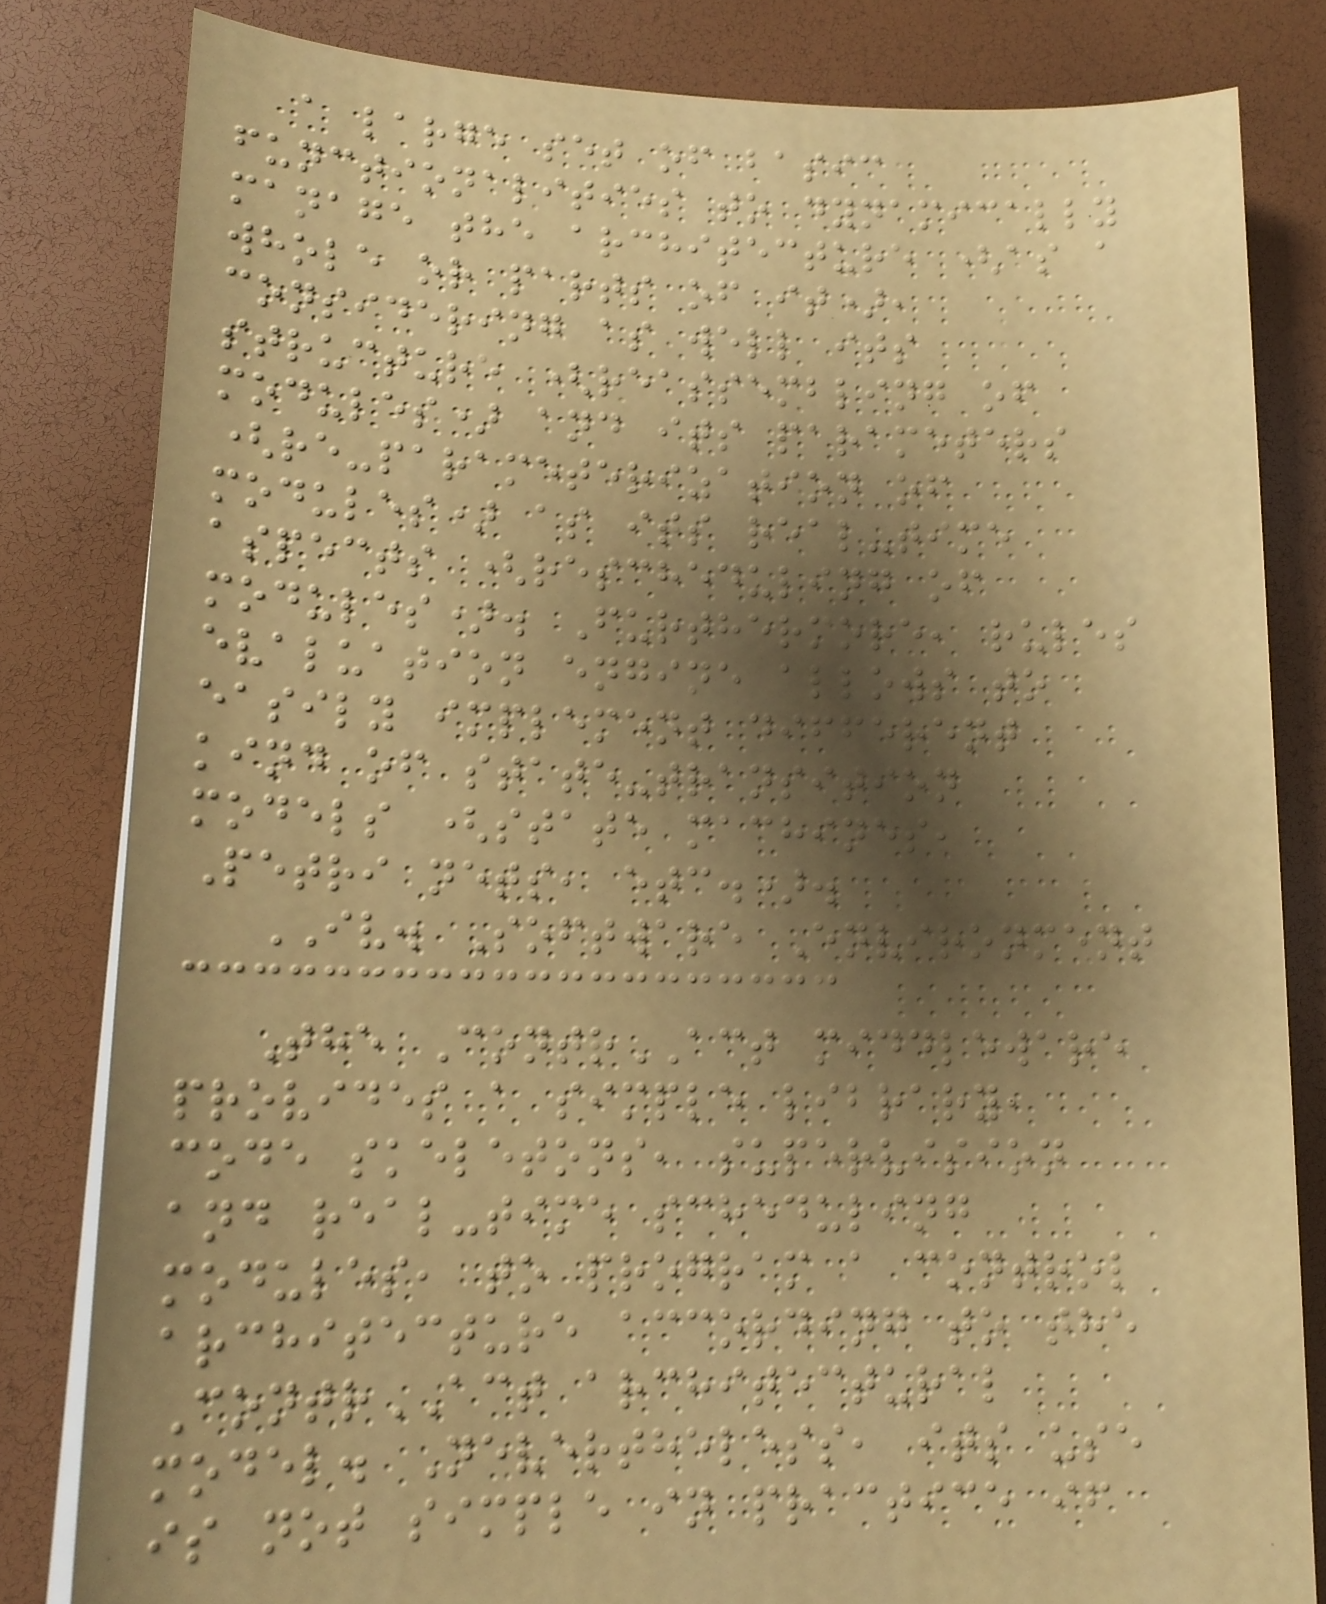a large set of basic
functionalities to dynamically
manage the architecture (as a
whole or parts of it),
considering as well its
structure (reassembling of
modules) and its parameters
(re-parameterization of
modules) as its real-time
aspects (rescheduling of
modules). Furthermore, rules
evaluation engine allows to
easily implement different
kind of state-transition
models (state machines,
Petri nets, etc.).
IV. Software Environment
The ContrACT middleware
provides a simple library,
code skeletons, supervision
and real-time scheduling
modules, to program a control
architecture according to the
ContrACT architectural
model. Nevertheless, its use
is not simple in practice if
